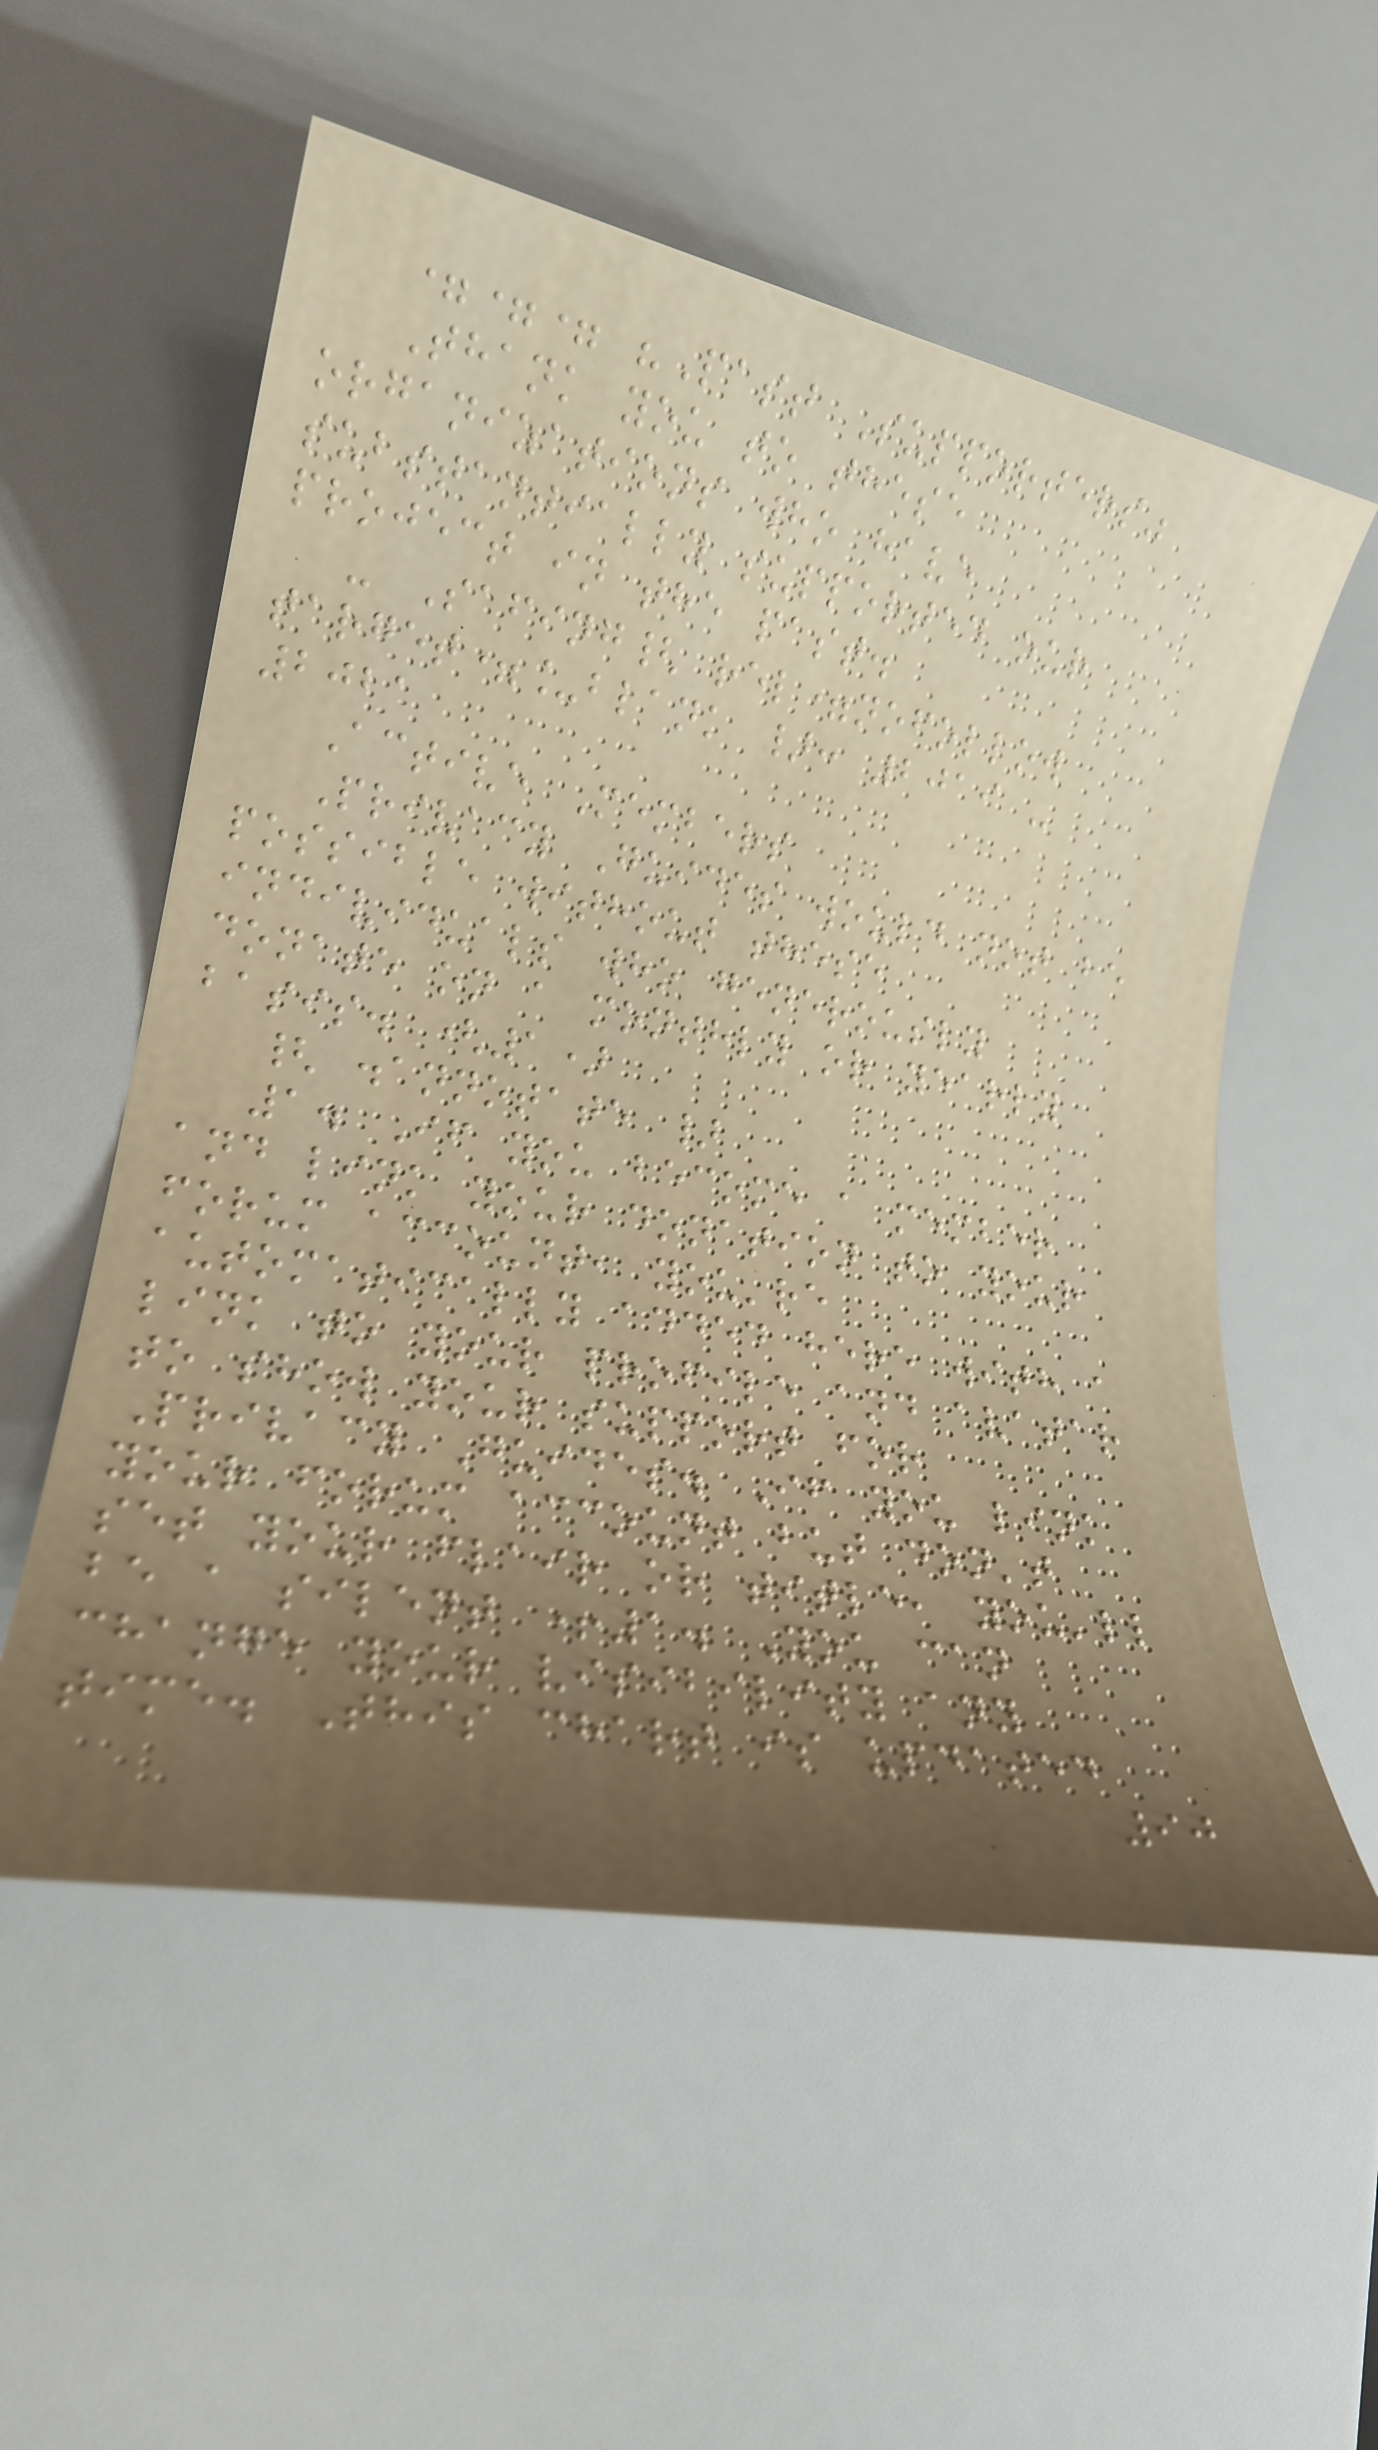=== "Past Supporters"
Thank you to these
organizations who have
substantially supported our
project in the past.
- Safing{ rel=nofollow
target=_blank }: 2019 -
2021
Active Members
Privacy Guides would not be
possible without these
individuals who generously
donate on a monthly or yearly
basis. (1)
{ .annotate }
1. If you become a member
and link your donation to your
forum account, you're
automatically added here with a
link to your profile and avatar
to show your support for
Privacy Guides. If you link
your forum account but don't
set your flair or title, you'll
be a silent +1. You can
change your visibility any
time. This chart is updated
90
